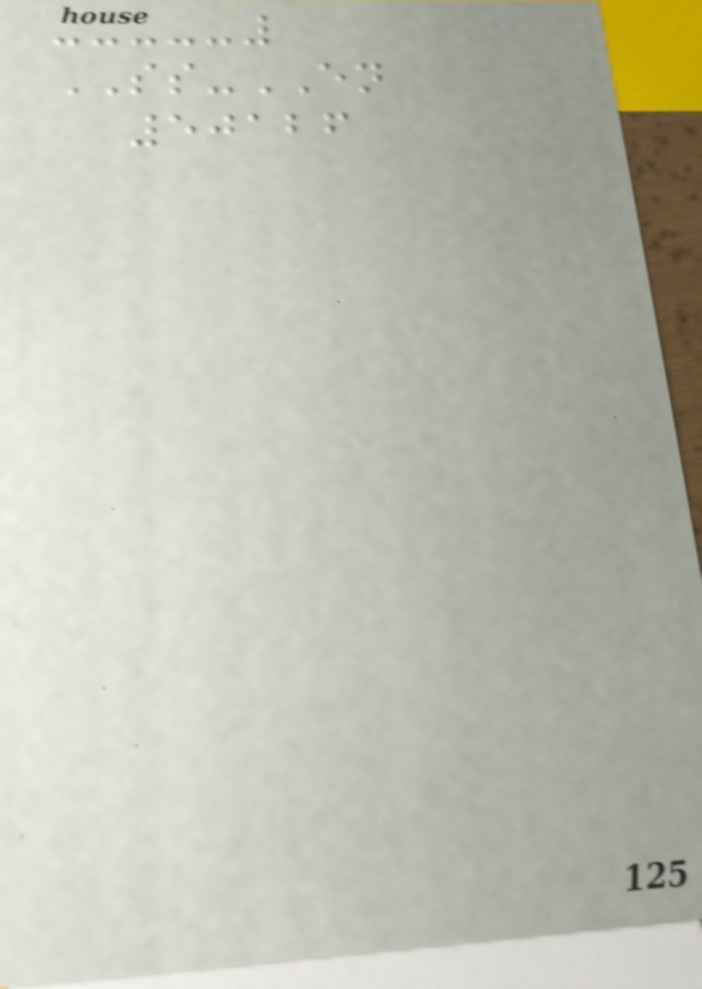SS-EN
50126
